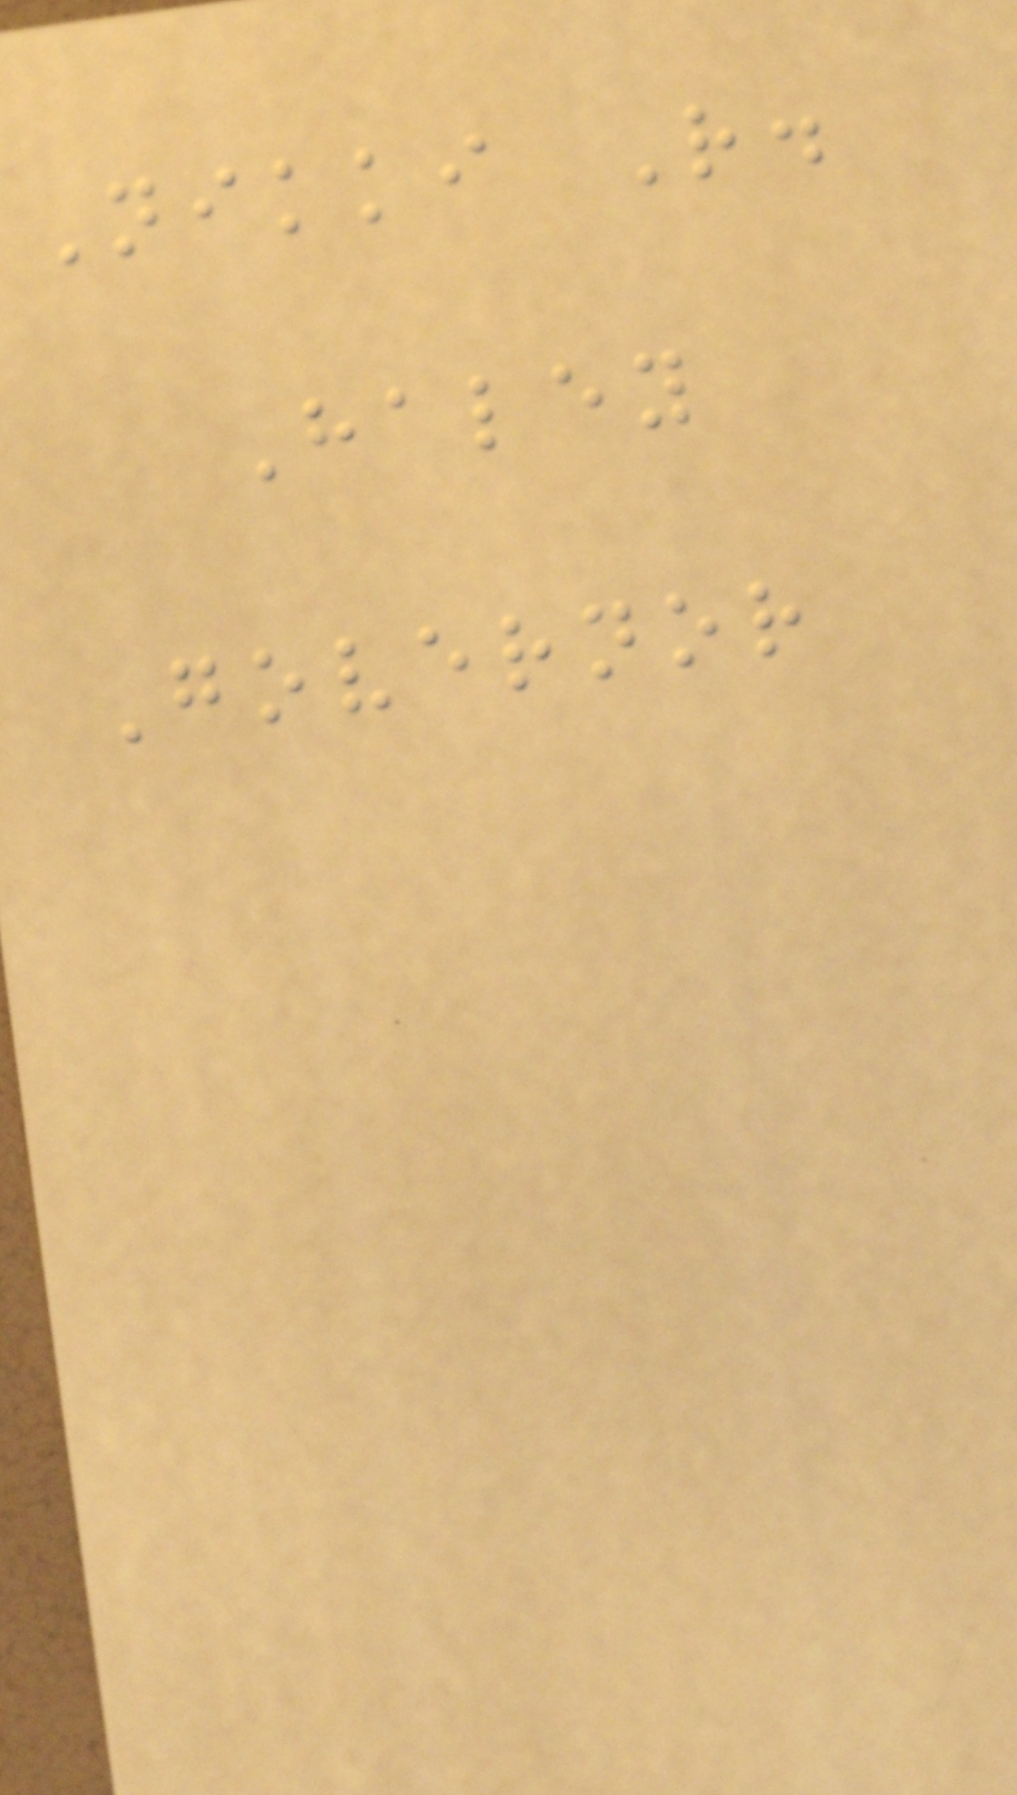Nikki R.
Haley
Governor
